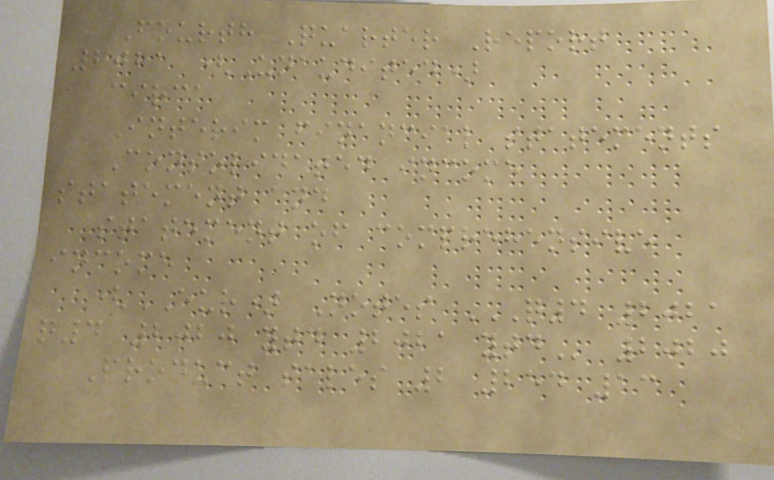Fourth Quarter Report
2021 (Unaudited)
circa
Interim financial statements
Consolidated income
statement and
statement of comprehensive
income
(EUR) Notes Q4 2021
Q4 2020 YTD 2021 YTD 2020
Product sales 2 254 13
